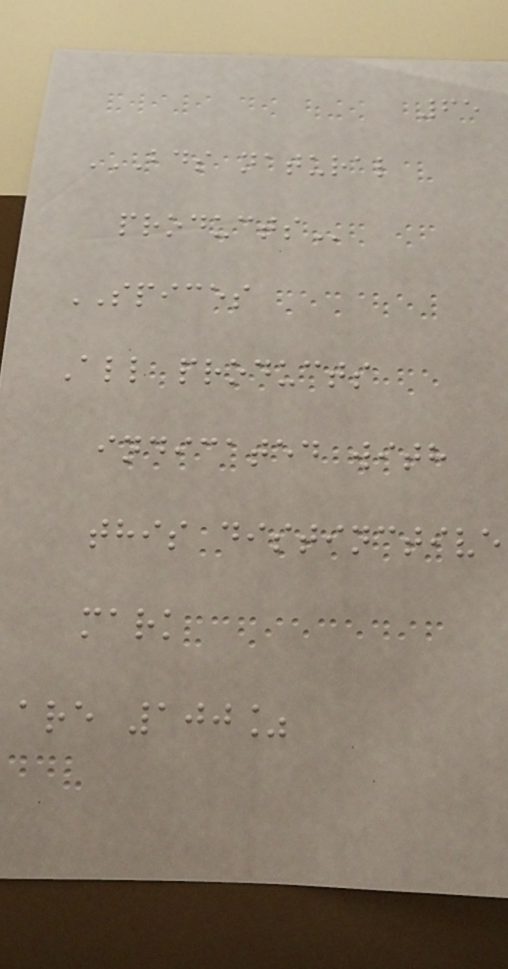65
BDS NATURAL
PRODUCTS
SPICES
All products
indicated with
this distinctive
mark
are 100%
